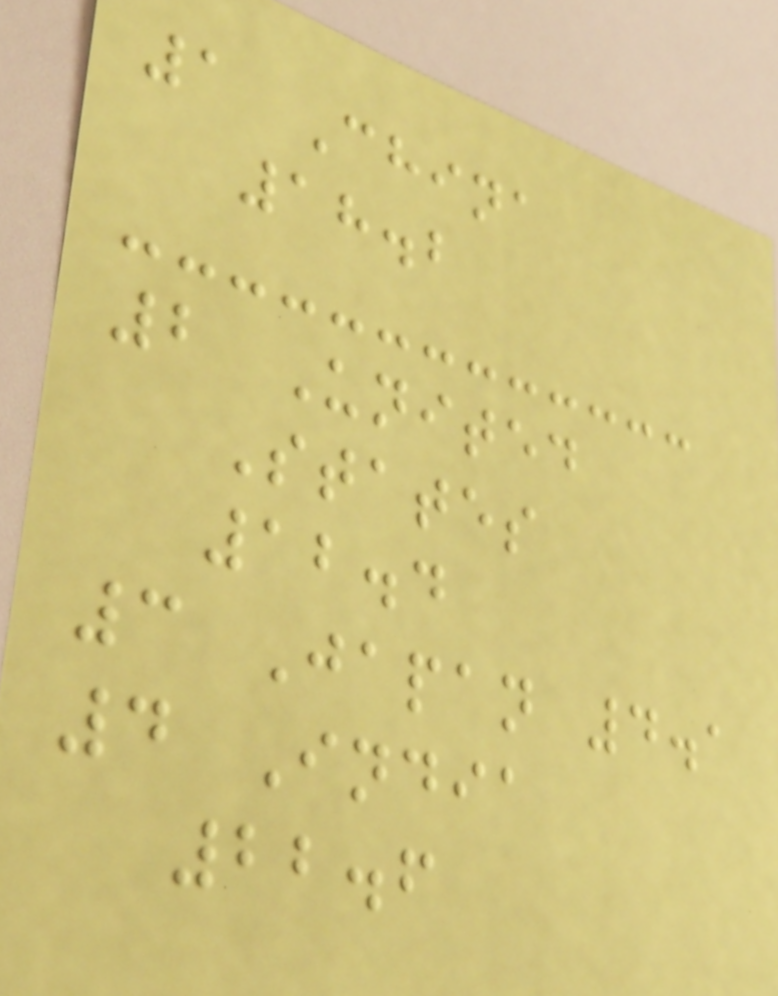1 China
18.2
2 United
States
12.4
3 Japan 4.1
4 India
22.6
